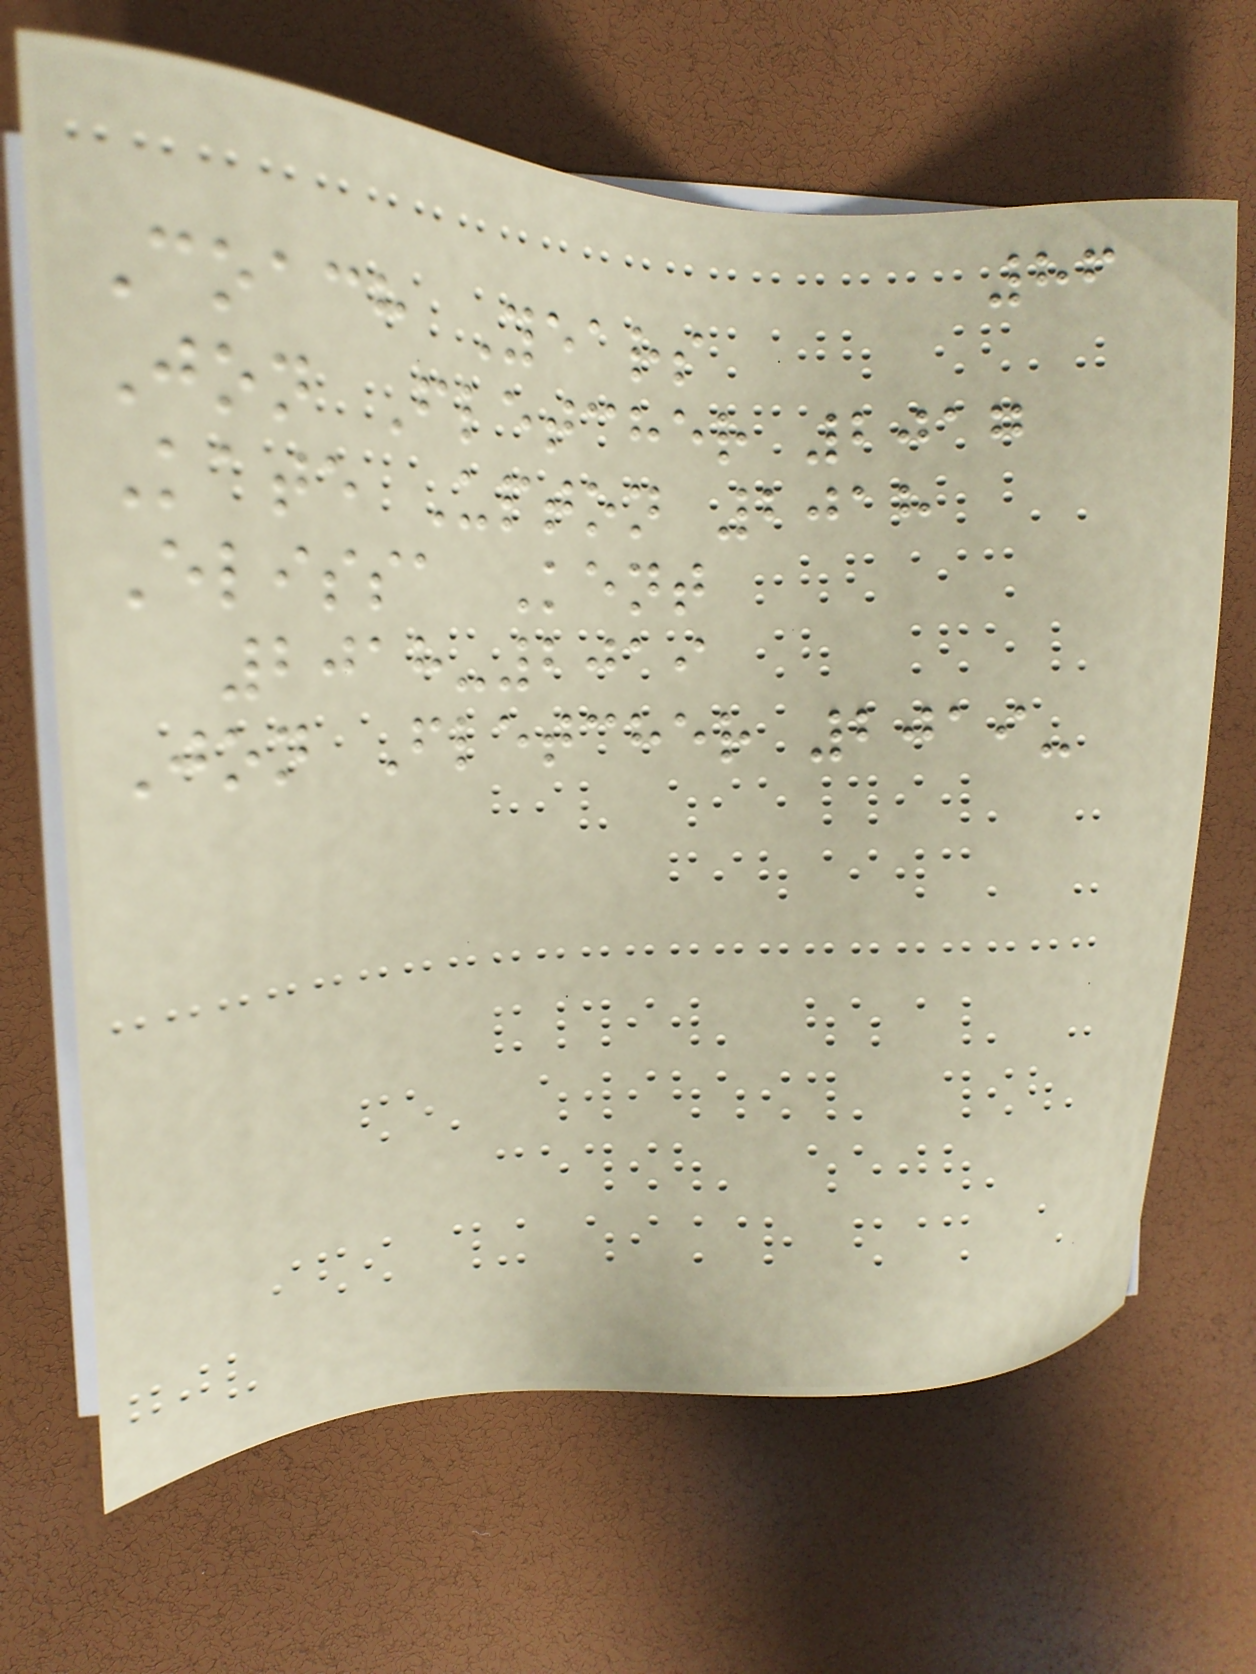86
Coach Years
Jon Fletcher 2017
Kate Upton 2018
Elissa Kent
2018-2019
Jon Fletcher 2019-
